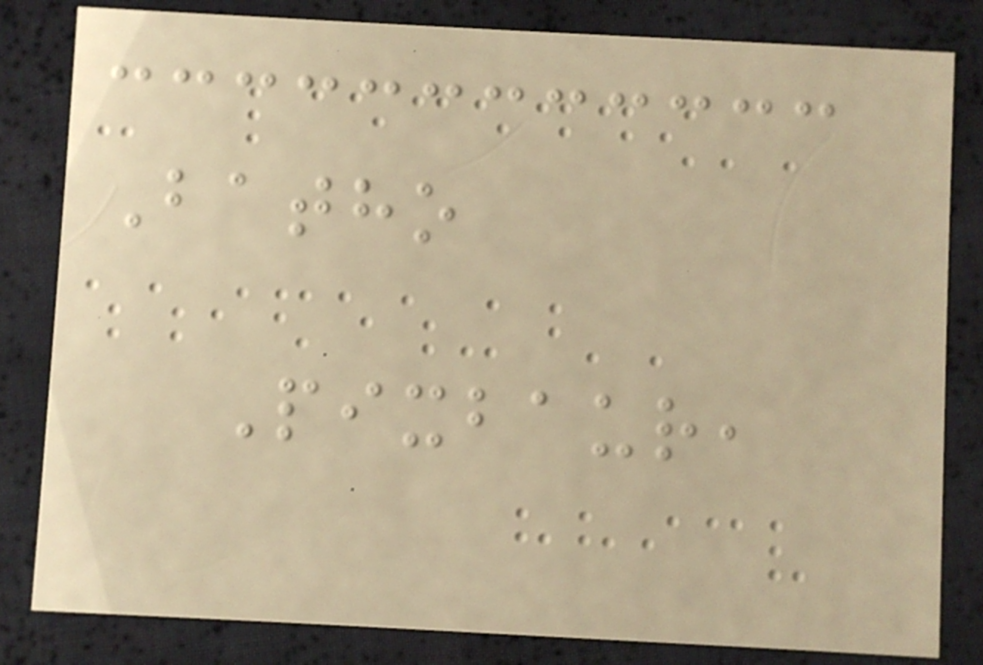Batho
Pixbaur,
